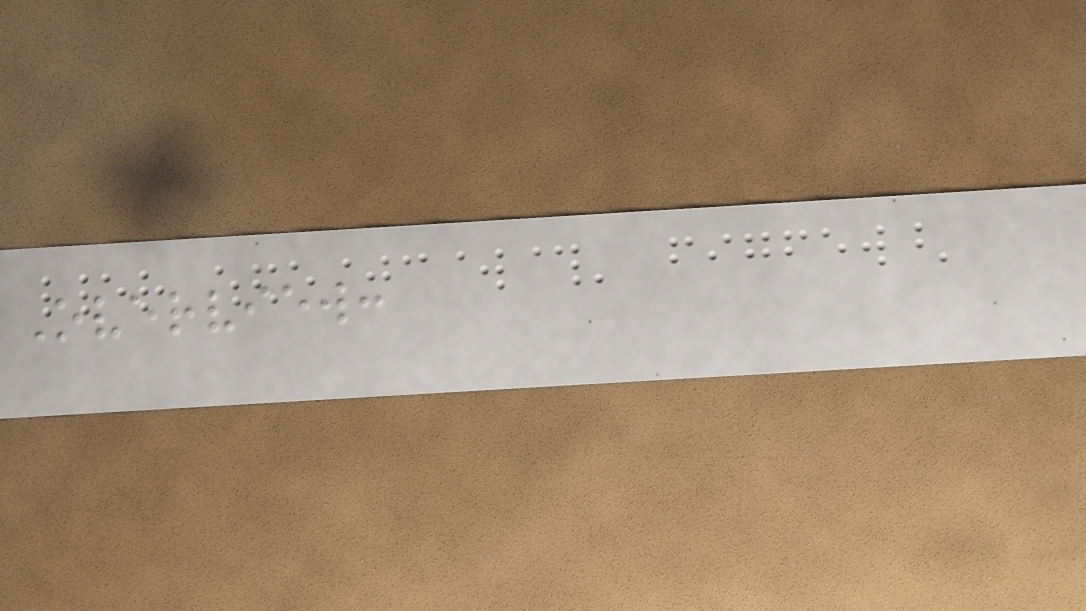Overview:
